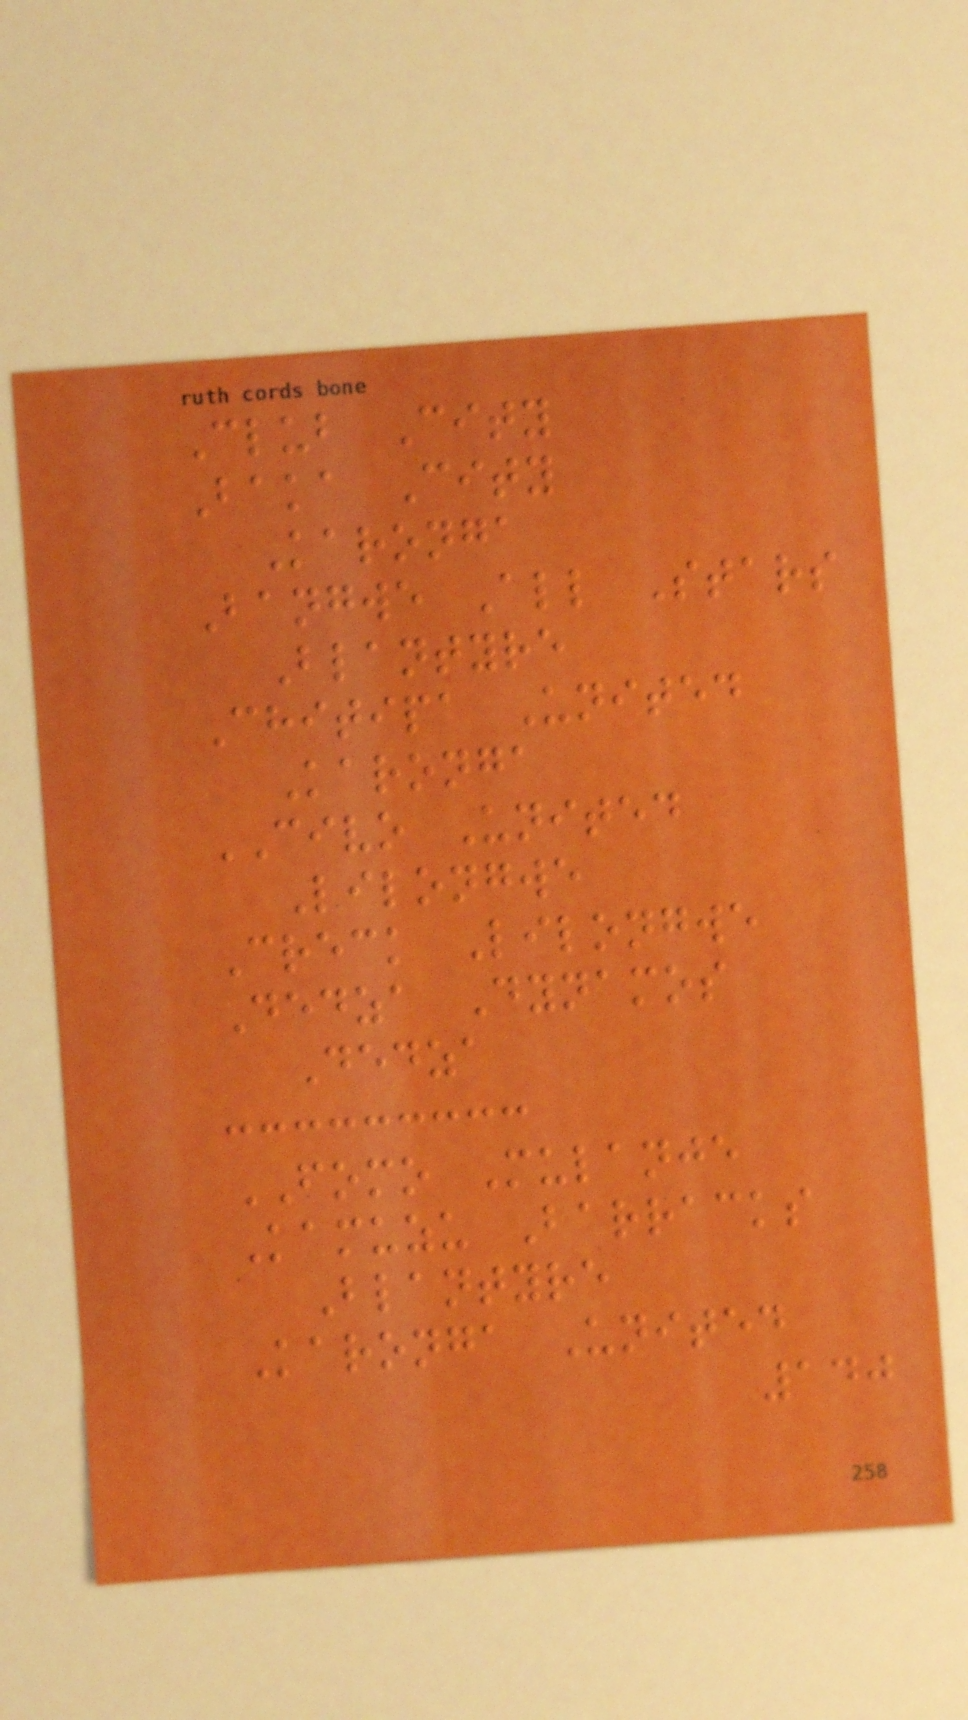Club City
Baka City
Karonga
Bangwe All Stars
Blantyre
Chitipa United
Karonga
CIVO United
Lilongwe
Creck Lilongwe
Dedza Dynamos
Dedza
FOMO Mulanje
Kamuzu Barracks
Blantyre
Karonga United
140
